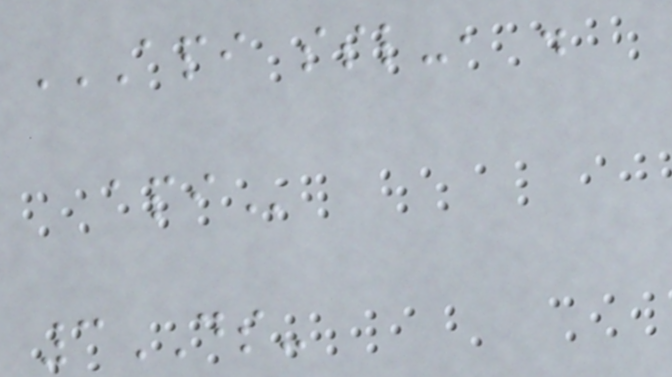API SSL-, .
API
3DS-
